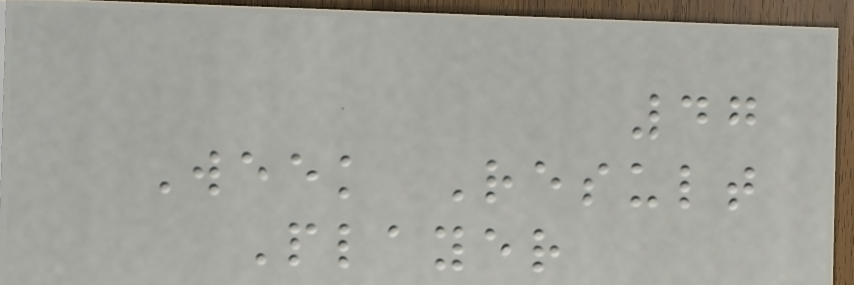47
Week Result
Player
